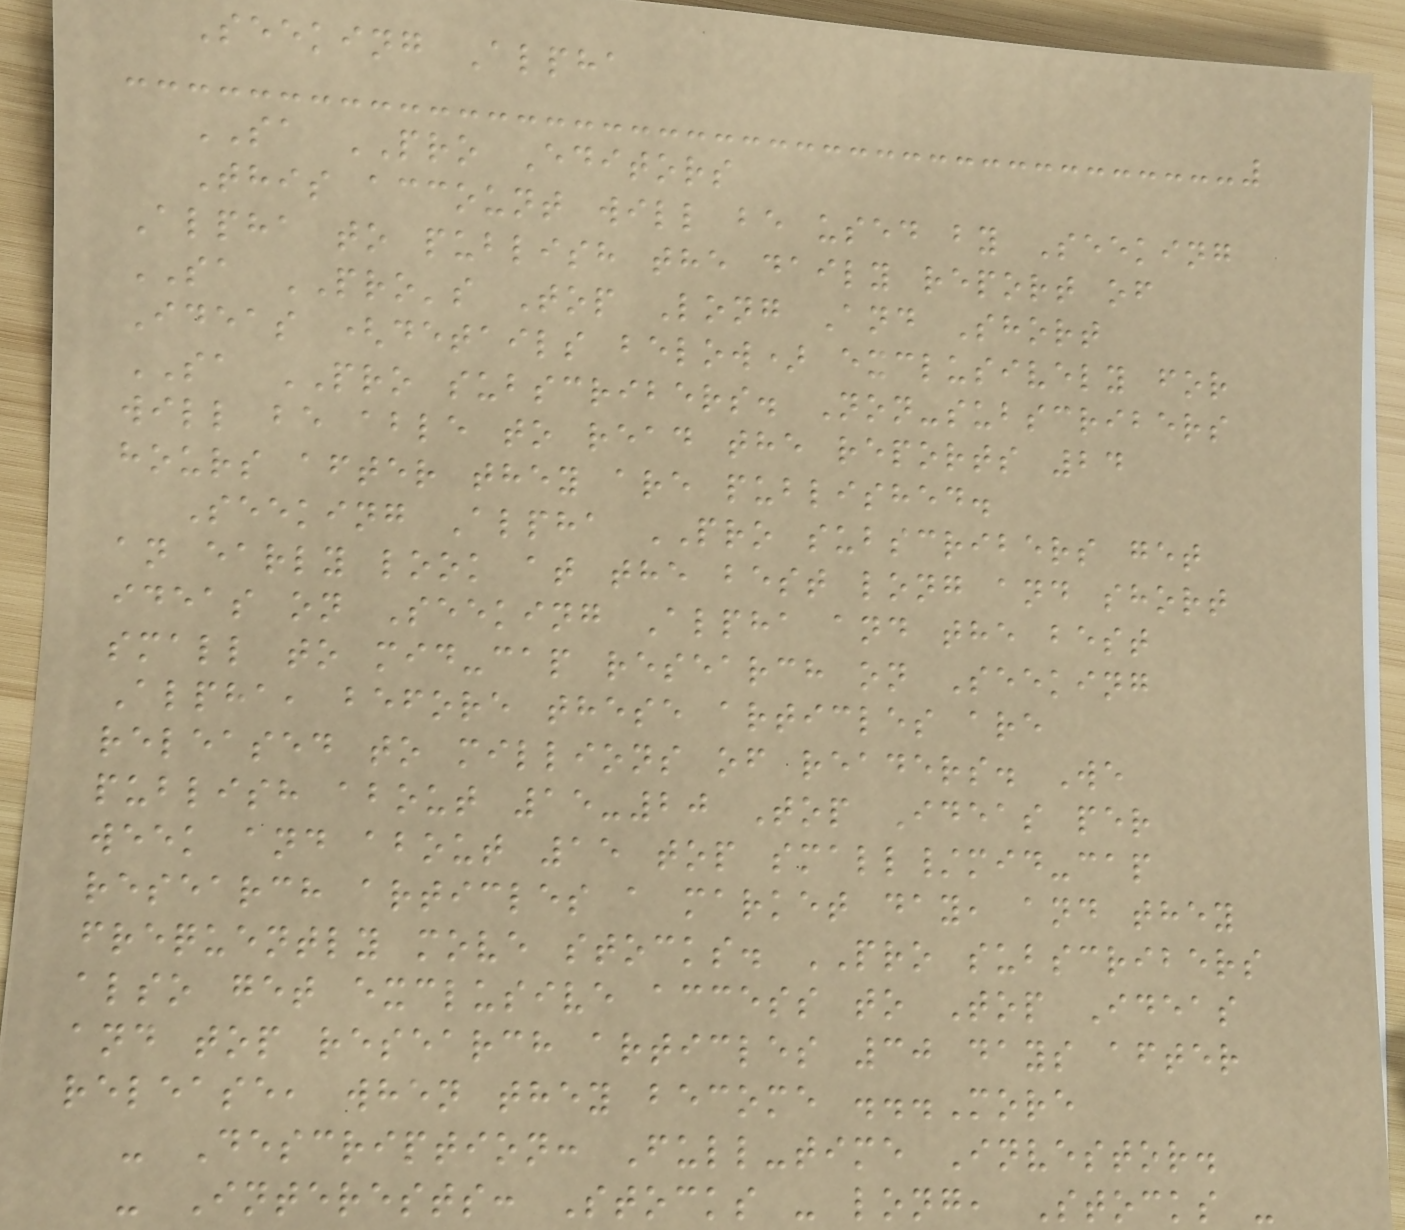Seeking Alpha
SA PRO Editors
This account will be used by Seeking
Alpha to publish the daily report of
SA PRO's Top Long And Short
Ideas (details below) exclusively for
SA PRO subscribers. Non-subscribers
will be able to read the reports 24
hours after they are published.
Seeking Alpha PRO subscribers get
an early look at the best long and short
ideas on Seeking Alpha and the best
small to mid-cap research on Seeking
Alpha, before these articles are
released to millions of readers. We
publish about 15-20 Top Ideas per
week and about 15 top small/mid-cap
research articles a market day, and they
frequently move stocks. PRO subscribers
also get exclusive access to Top Ideas
and top research articles 30 days after
release, when they become ...More
- Description: Full-time Investor.
- Interests: Stocks - long, Stocks -
